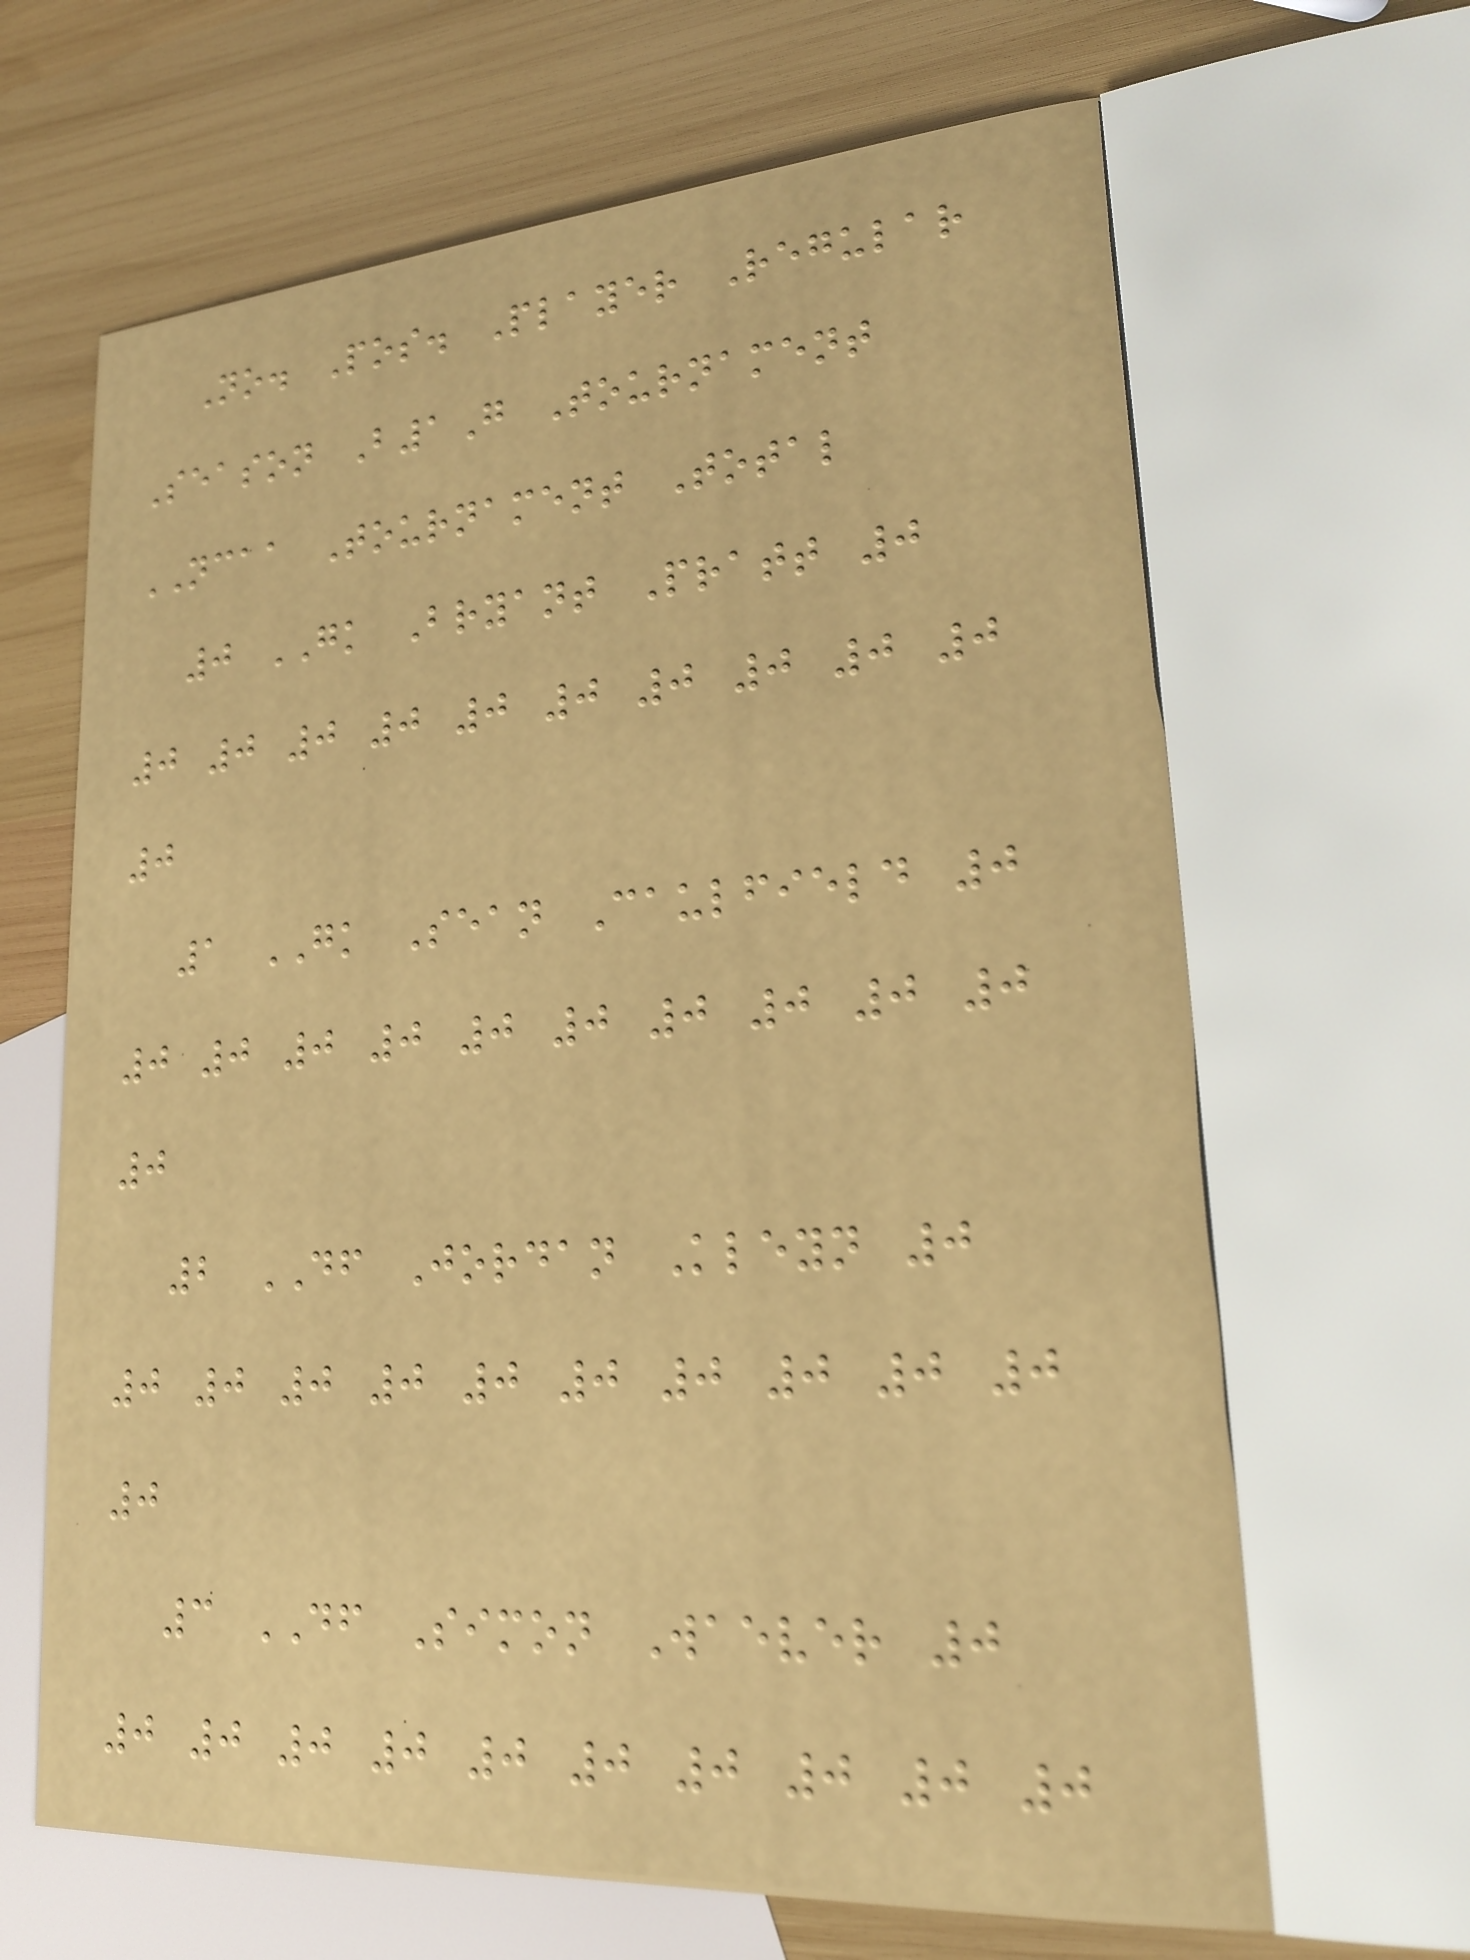No. Pos. Player Regular
Season B1G Tournament
NCAA Tournament Total
0 GK Bryant Pratt 0
0 0 0 0 0 0 0 0 0 0
0
1 GK Sean Caulfield 0
0 0 0 0 0 0 0 0 0 0
0
2 DF Jordan Kleyn 0
0 0 0 0 0 0 0 0 0 0
0
3 DF Simon Waever 0
0 0 0 0 0 0 0 0 0 0
